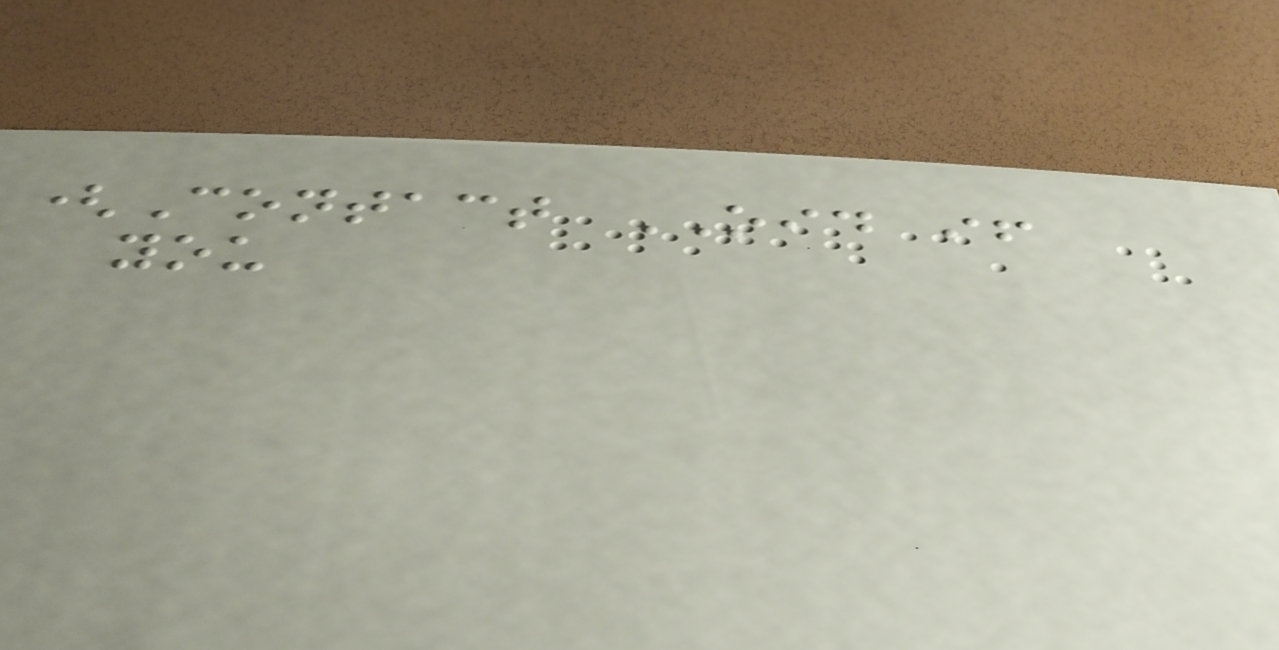(Contact OID if
you
